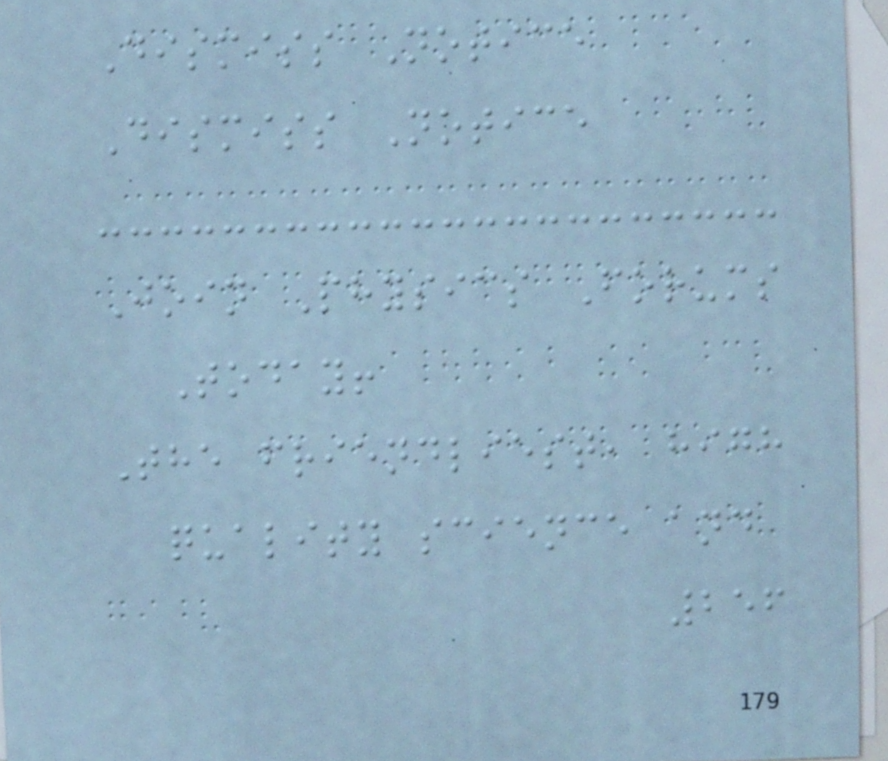Dismiss Notice
Dismiss Notice
Join Physics Forums
Today!
The friendliest, high
quality science and
256
